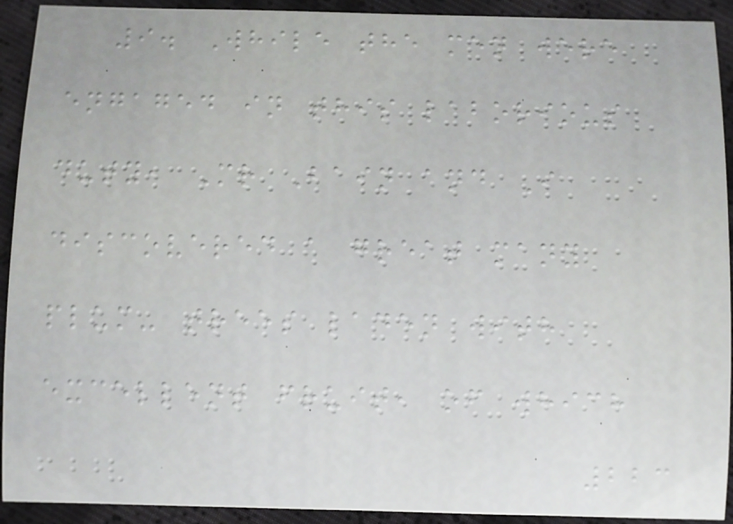9. While the men were
engaged in this laborious
duty, Mr Bain and I
discovered a great many
plum- trees laden with
excellent fruit, of which
223
